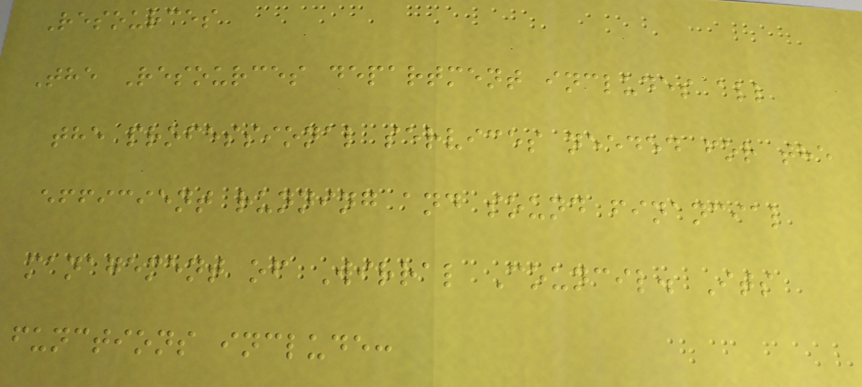Resources
The Resources department includes all
the professional services needed for the
efficient running and sound financial
management of Wirral Council. Its
functions include:
